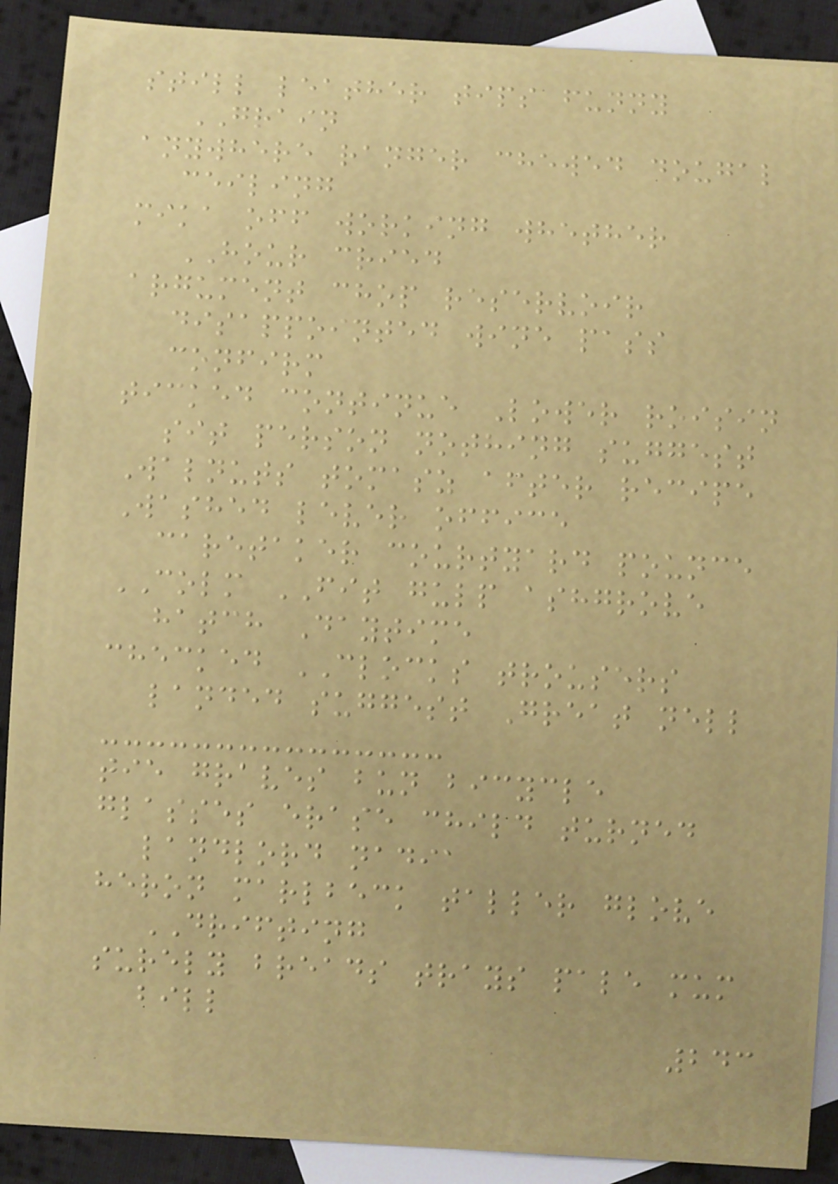still leather tips funny
GRAIN
anywhere ranger chewed dougal
ceiling
mika off working whether
HOUR cried
argument chop reservoir
disappointed wine pass
confirm
ticked continue Lower roisin
sit person nothing suggest
Walnuts tomasz after recipe
Washed lever office
caretaker courtyard pounce
COLM FIT gulp ashgrove
hatch Daytime
checked CLOCKS trousers
landed suggest Great nell
tie graves bun bicycle
glasses erase child turned
landlord nadia
heron marlbeck taller glove
DRIFTING
surely breads trays pale mum
bill
243
